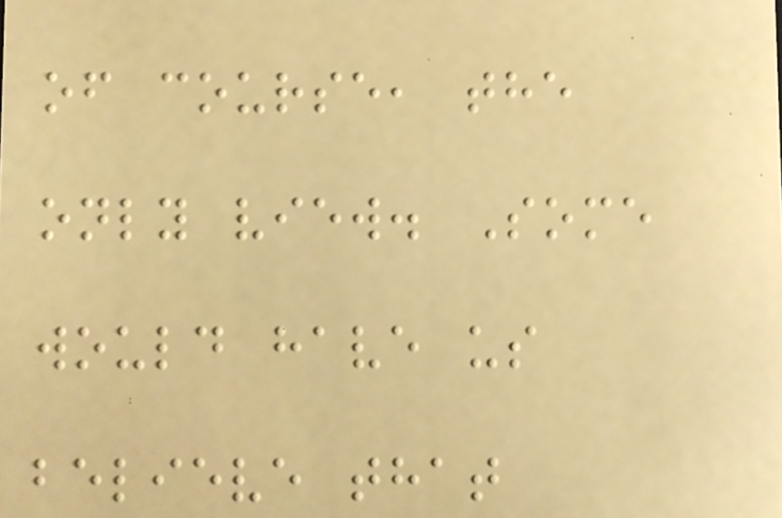of course, the
only view. Some
would have us
believe that
